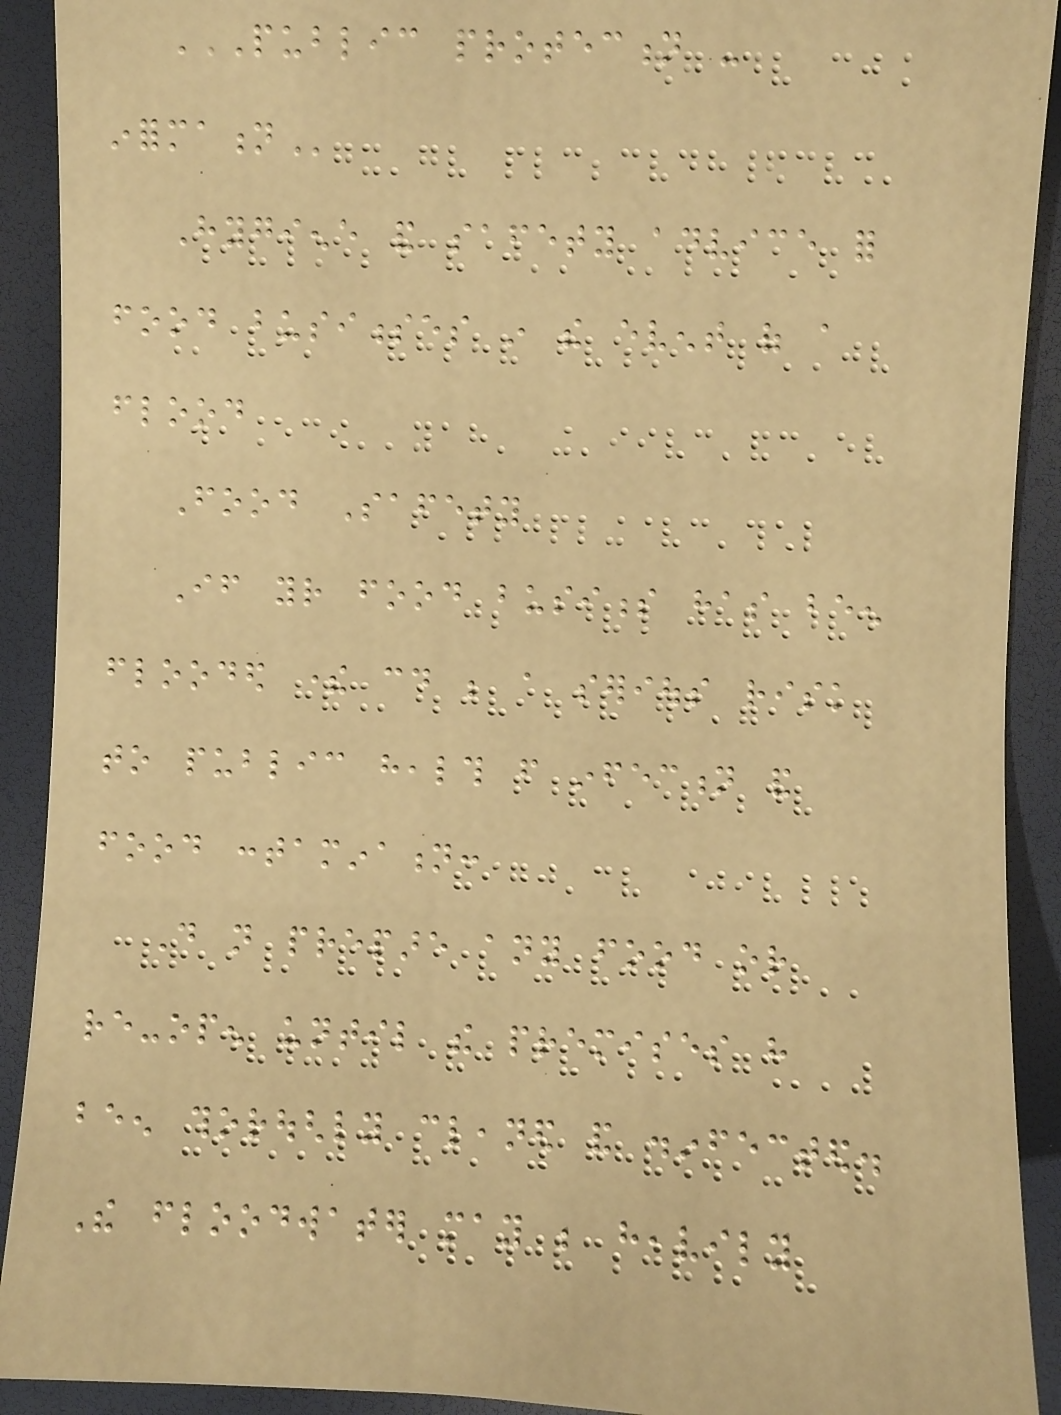PUBLIC PROTECTION -
INFORMATION
Hygiene and safety advice for
food businesses in the event of a
flood
Food Safety
If your food business has been
flooded there could be a serious risk
to public health from infection and
food contamination:
Do not prepare any food or
re-open until the premises have
been thoroughly cleaned and disinfected.
The floodwater may be heavily
